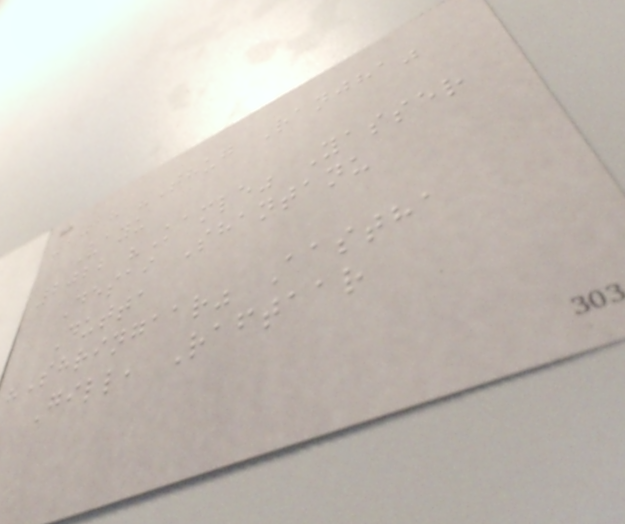2018 "Thug Ranjha"
Vayu
2022 "Kamle" Yasser
Desai Shantanu
Dutta
"Shringaar" Aastha
Gill, Raftaar
